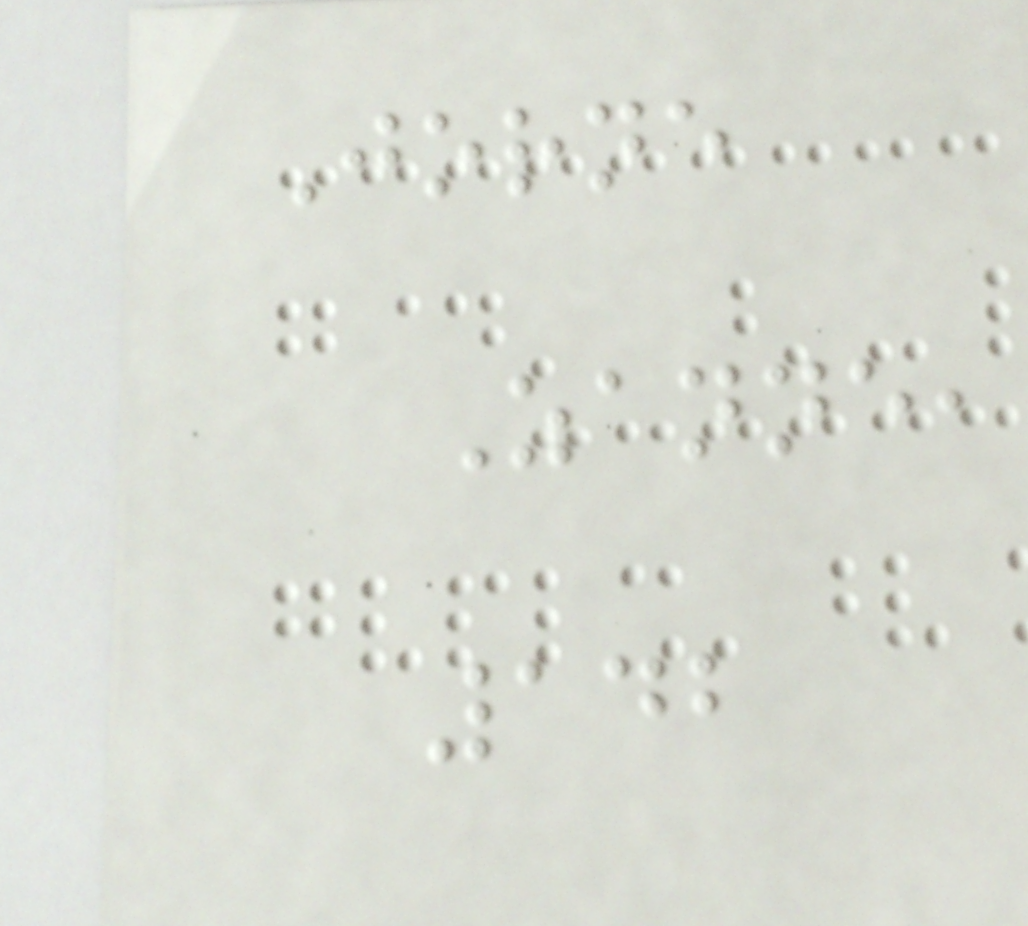Jorne
Zanne,
142
